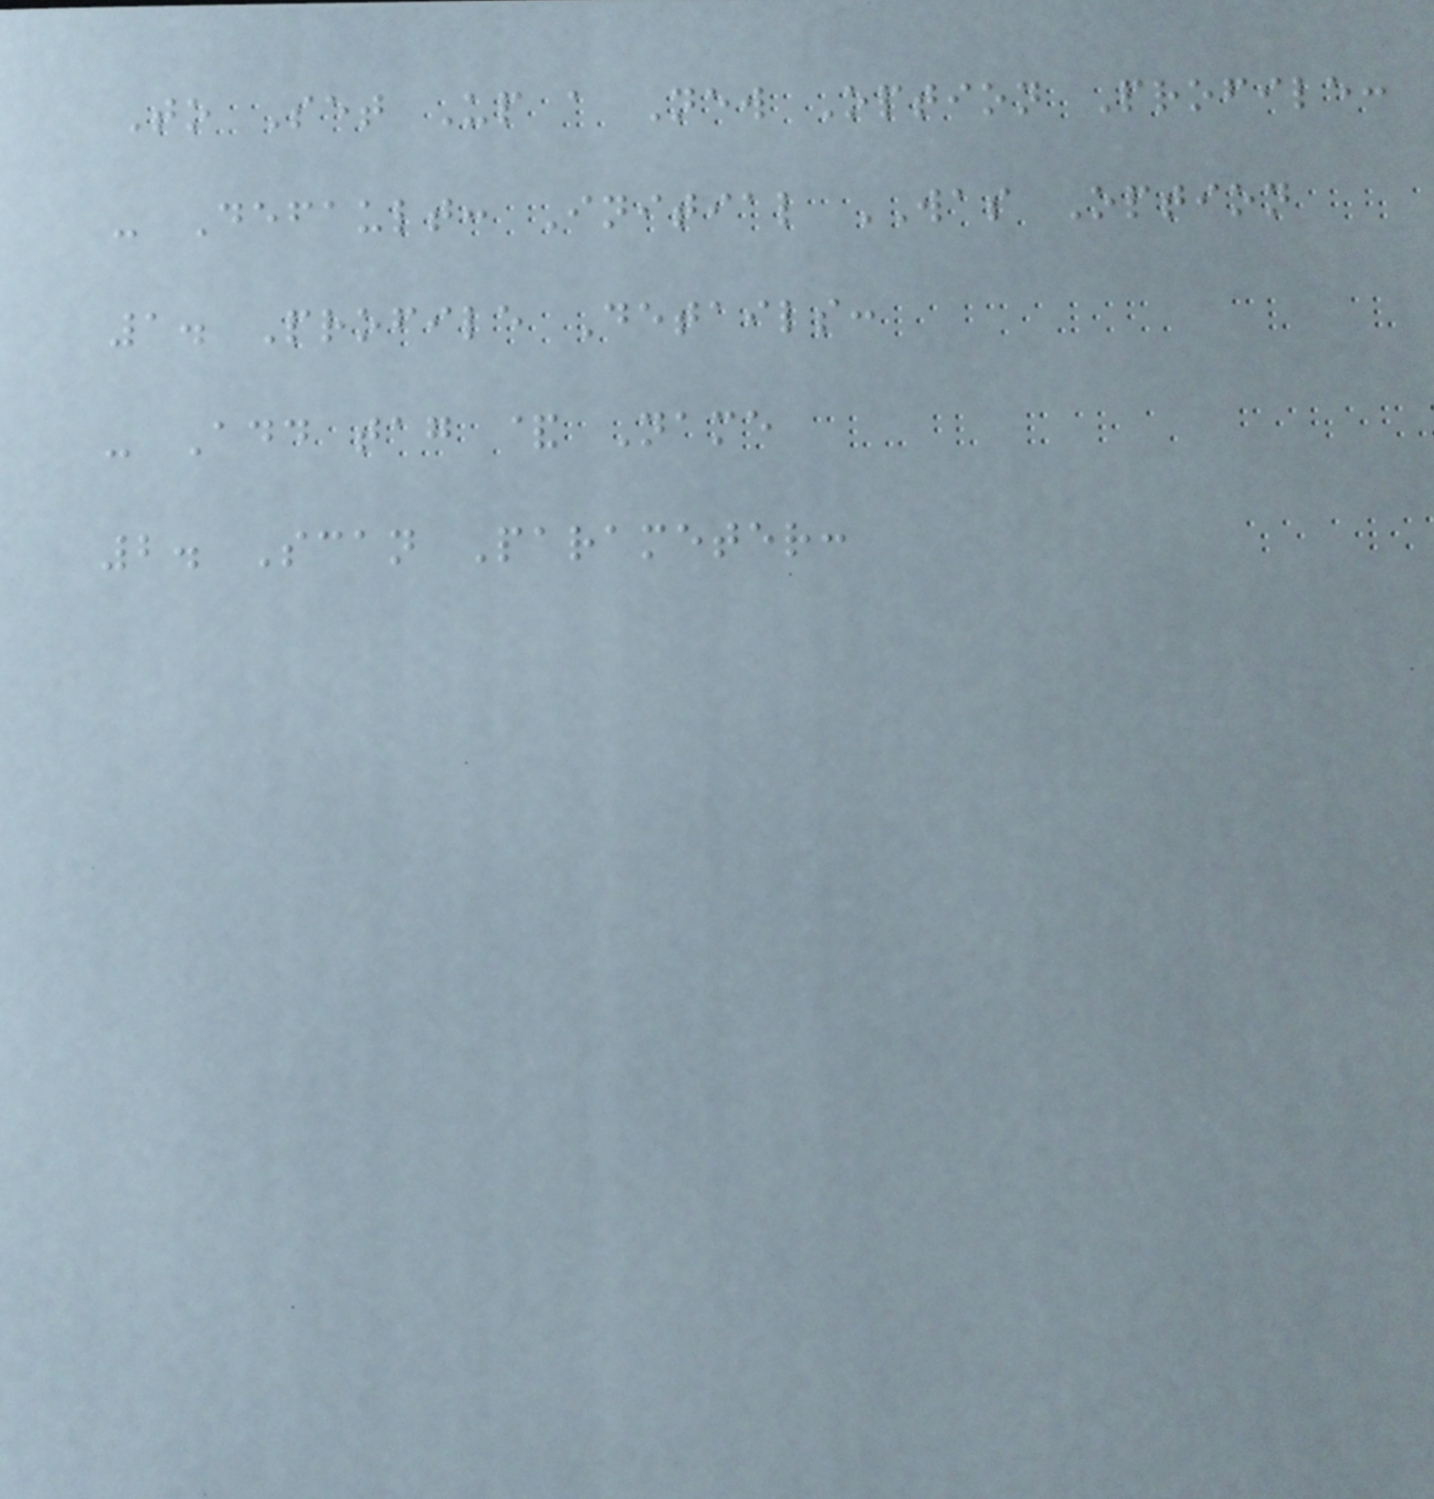To Set Up a New Option Profile:
- Default: Initial WAS Option
1. Profile Details:
- Add tag & Name
2. Scan Parameter:
